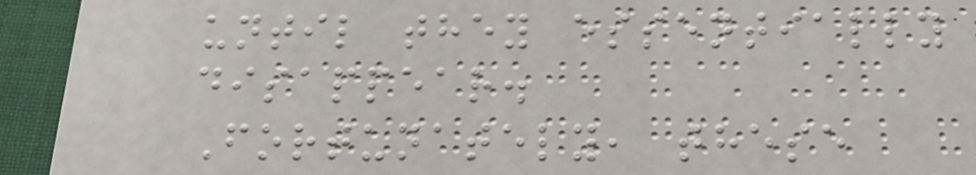until they essentially
disappear.
Fortunately, these
